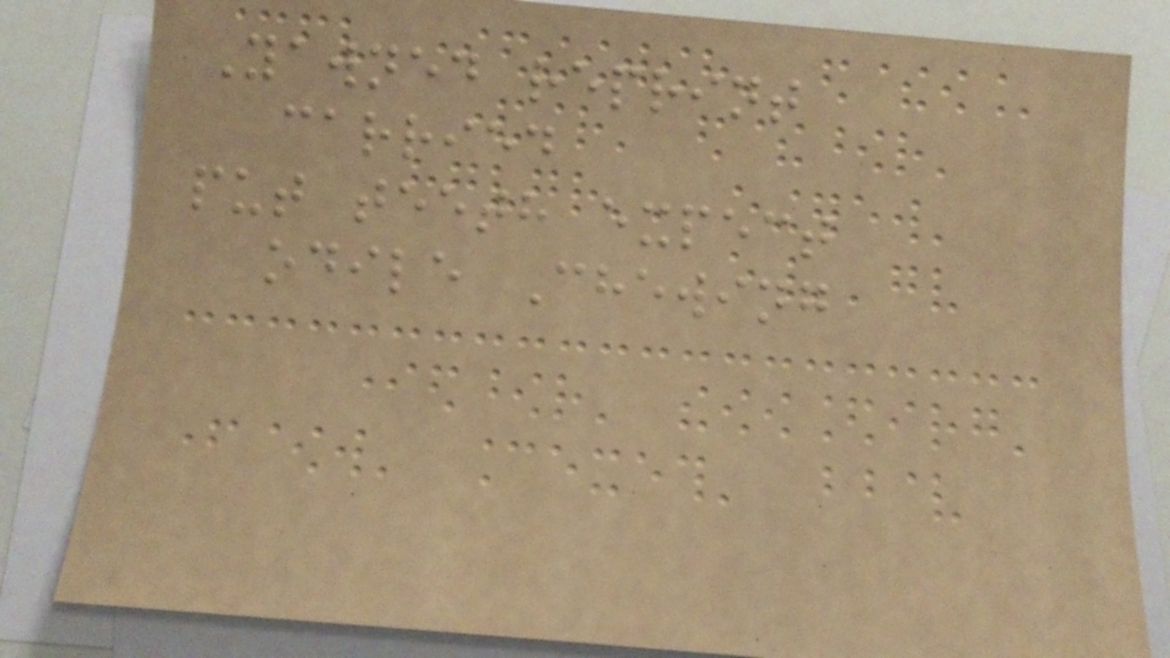Yawned reprint
carried
put teeth expect
odile Chewing
